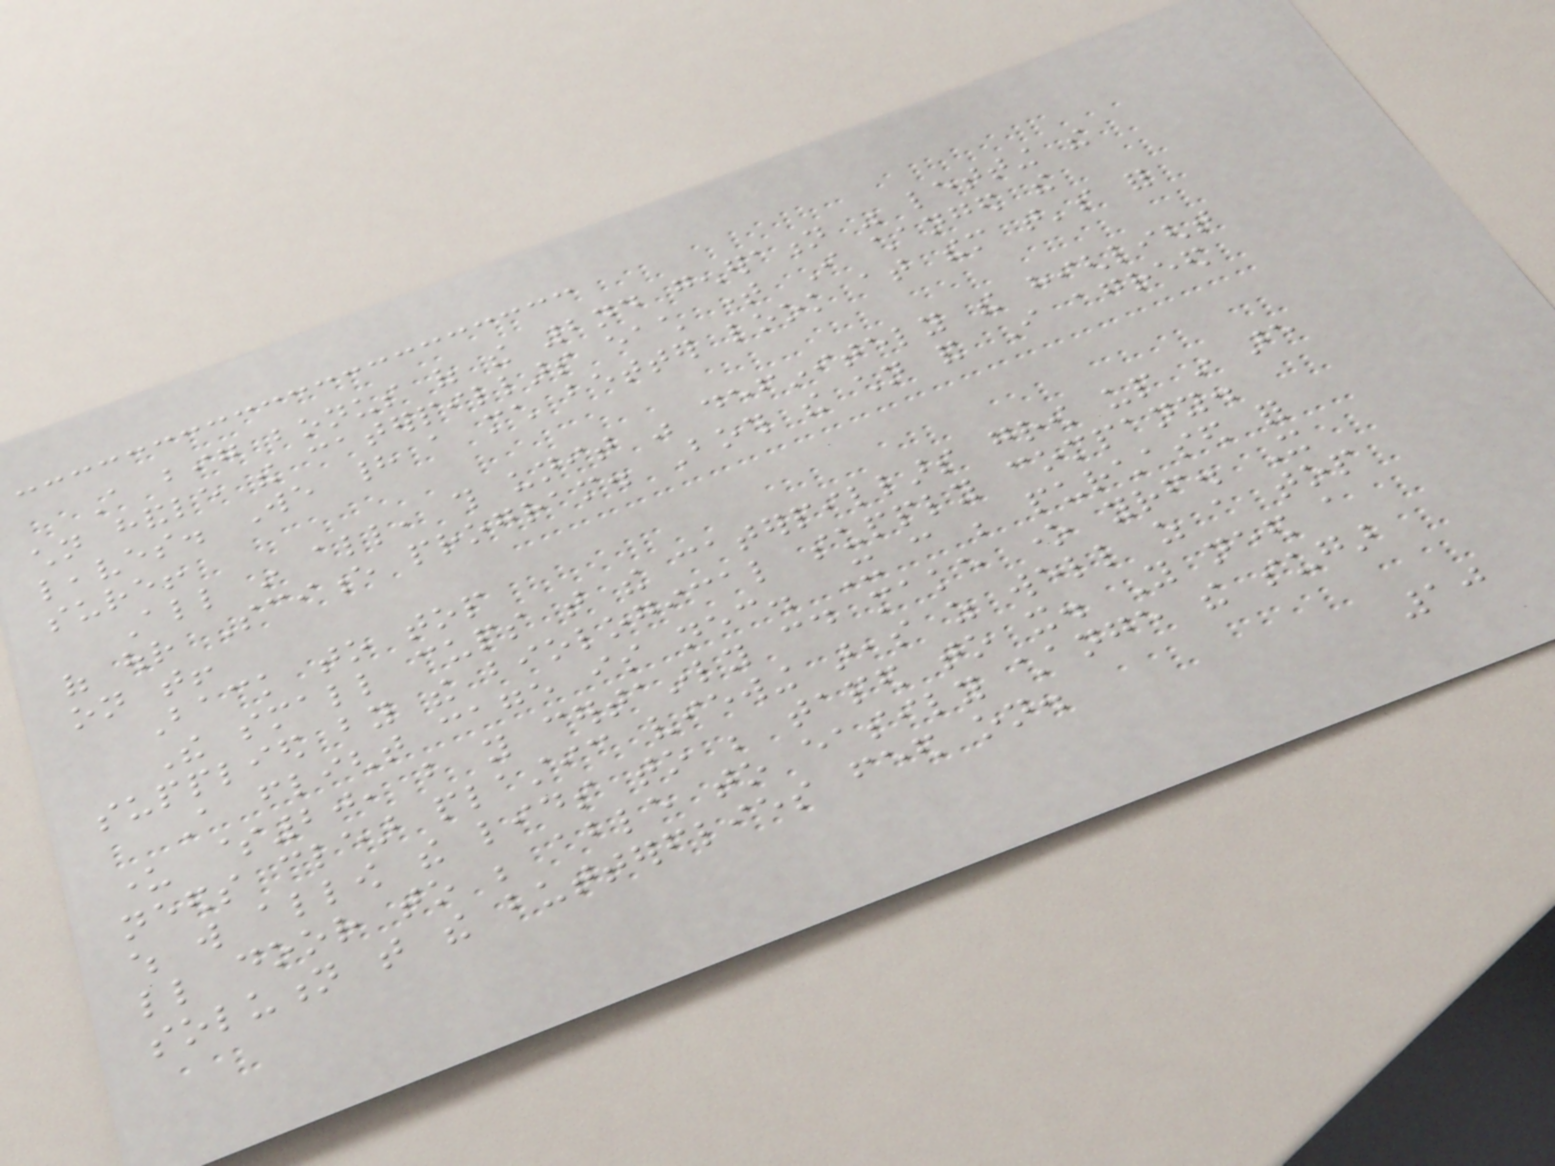A big bonus of the 2nd generation was letting the
children handle the caterpillars each time I changed the
leaves. We had a much better look at them that's for
sure!
All in all, this unit was definitely the highlight
of our Science program. Both the children and I agreed
on that!
Back to top
The small cups that the caterpillars grow up in are
supplied by the biological supply company.
A flight cage is necessary. It can be purchased for
under $20, but you certainly could make one yourself. It
needs clear plastic viewing areas as well as a top
which will allow the lids to be taped to it. You need a
little door to be able to easily change the sugar
solution that the butterflies feed on.
10
